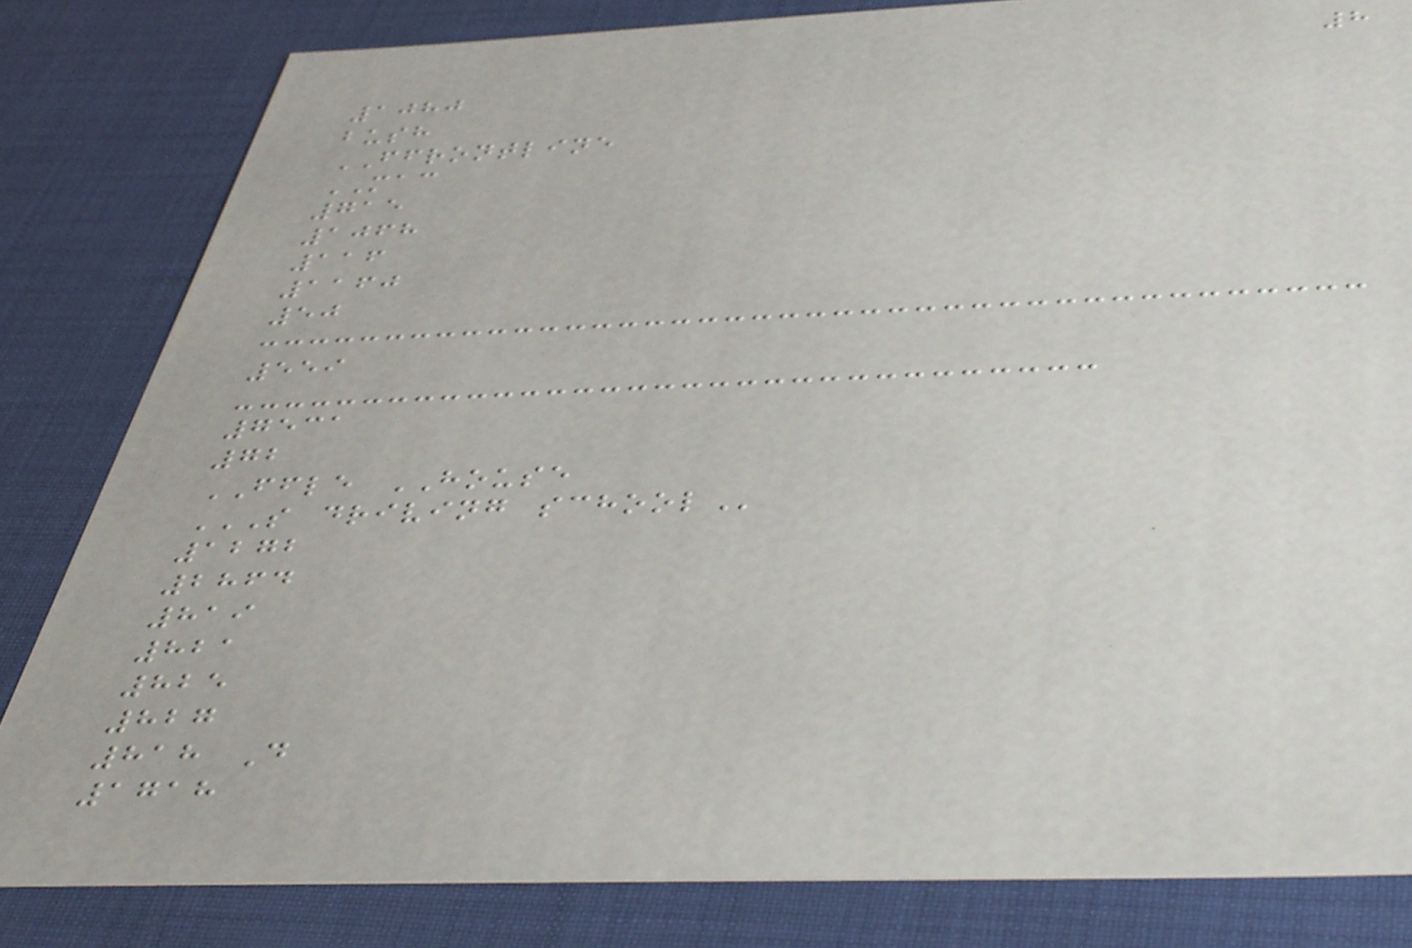8
1080
bush
FFRONTLINE
MAC
715
1068
116
1160
50
559
7531
72
FFLE HOUSE
S DRIVING SCHOOL
1272
2864
819
821
825
827
818 D
1718
